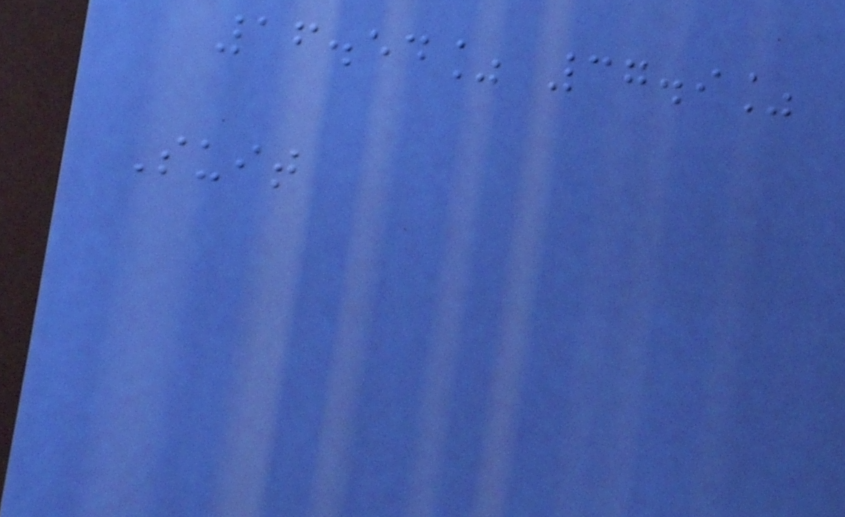16.54% 37.9%
Suit
